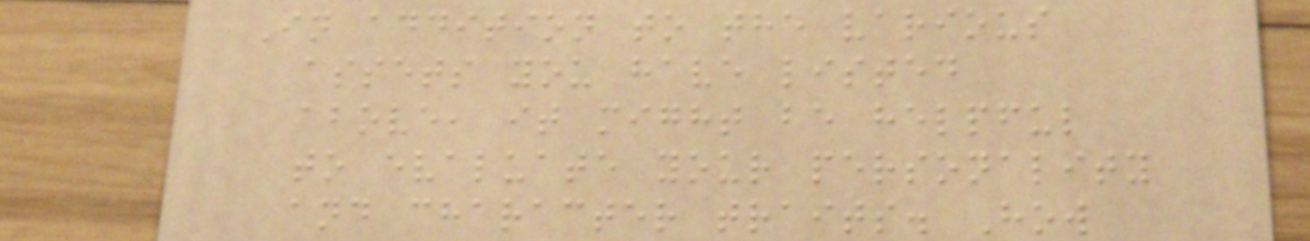In addition to the various
assets you have listed
above, it might be helpful
to evaluate your personality
and character traits. How
